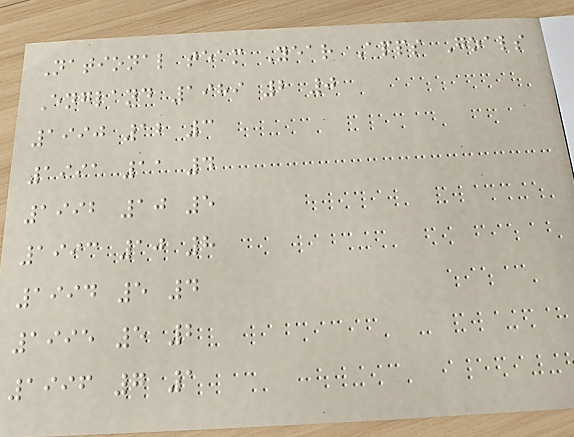National team Year Apps Goals
England 1989 2 0
1990 12 3
1991 11 4
1992 10 5
1993 10 8
1994 5 4
1995 5 2
1996 7 1
